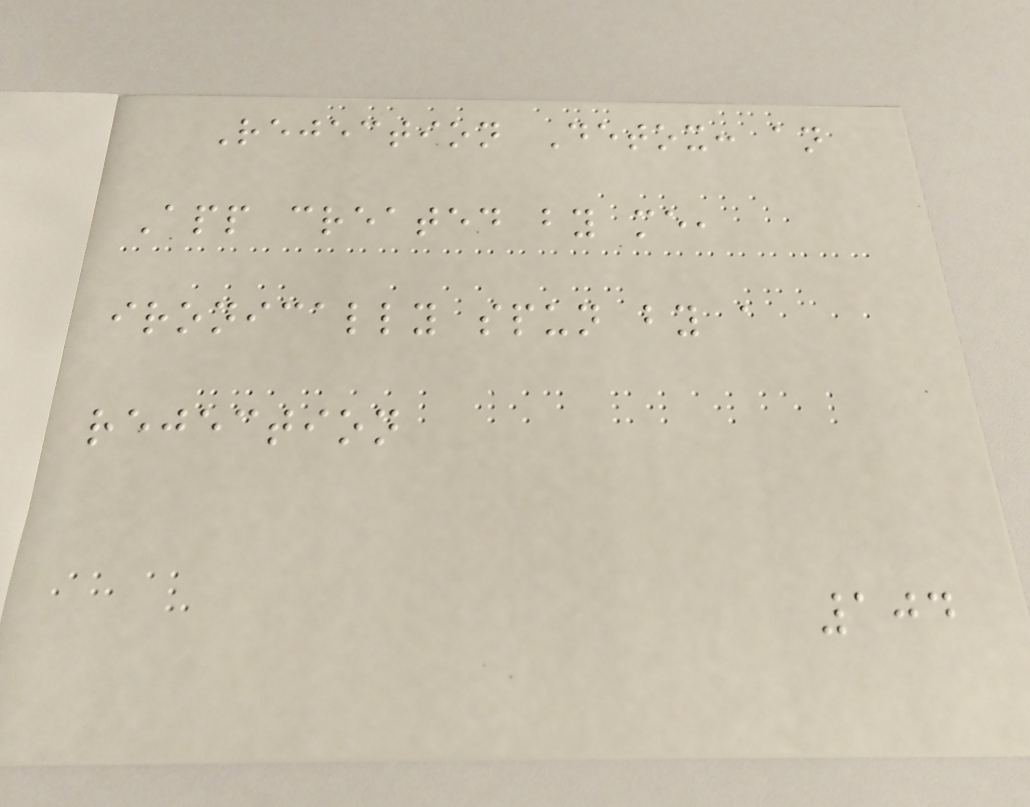Rejection Detox: an
App created by me,
ironically spun by a
rejection
104
